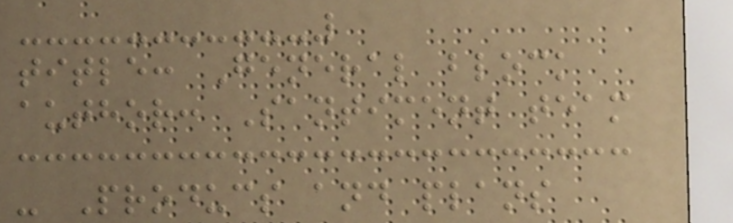title: General block
author: Santiment team
- Producs and plans
